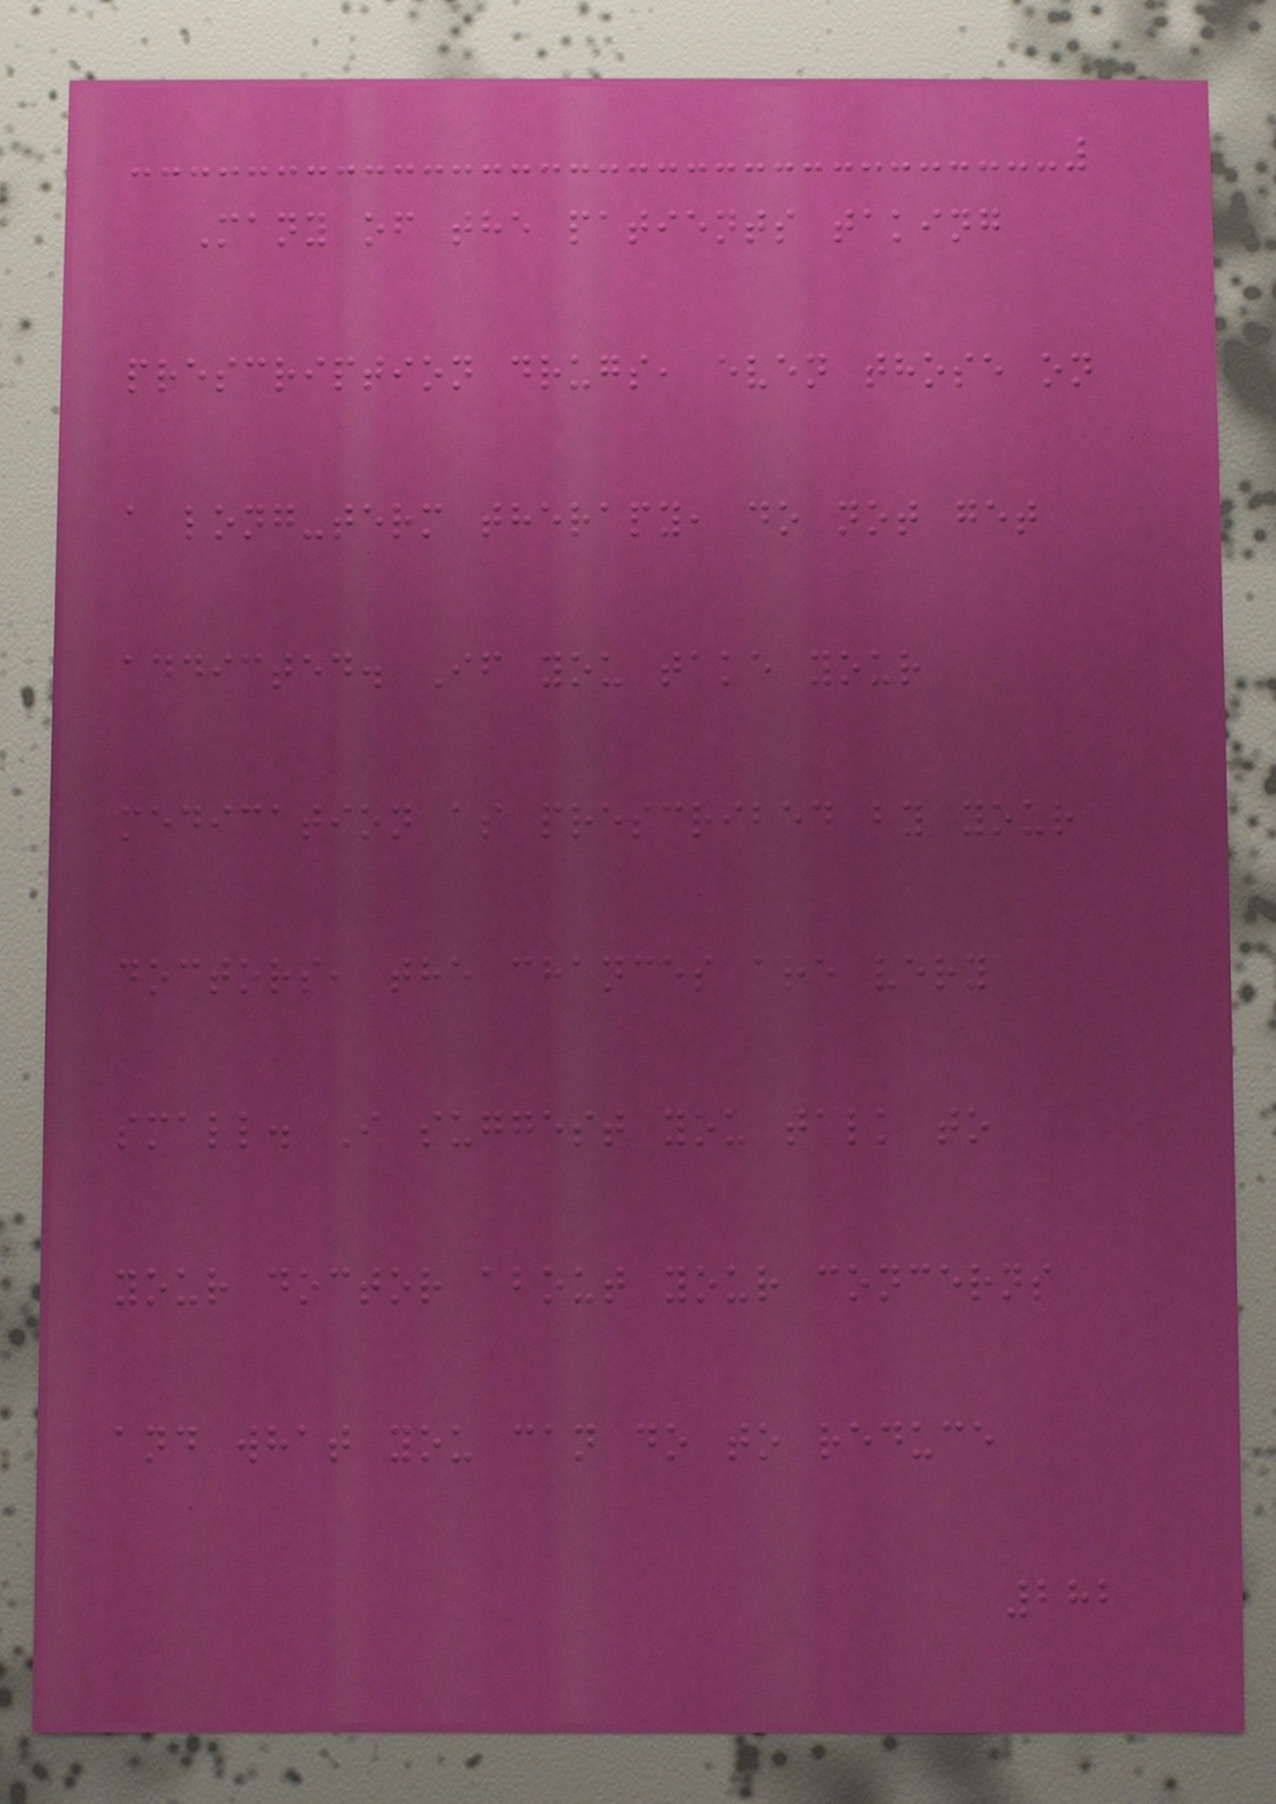Many of the patients taking
prescription drugs, even those on
a long-term therapy, do not get
addicted. If you take your
medication as prescribed by your
doctors, the chances are very
small. I suggest you talk to
your doctor about your concerns
and what you can do to reduce
282
